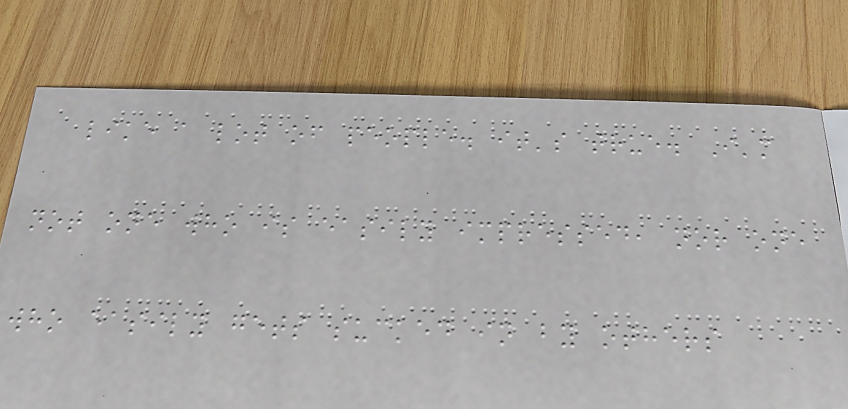like a lot of people. it's true. I'm
not one who is easily impressed, nor one
who easily gets sucked in by others
